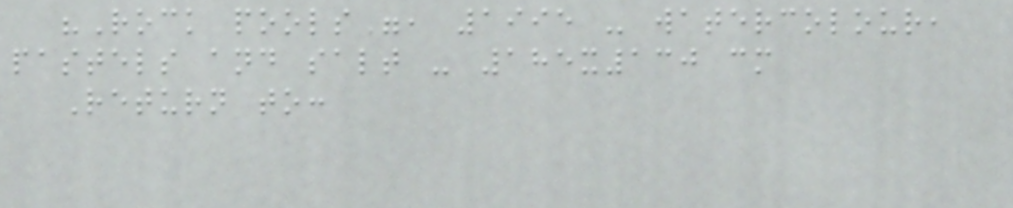"Rock pools", 1995 - watercolour,
pastels and salt - 185x130 cm
Return to:
